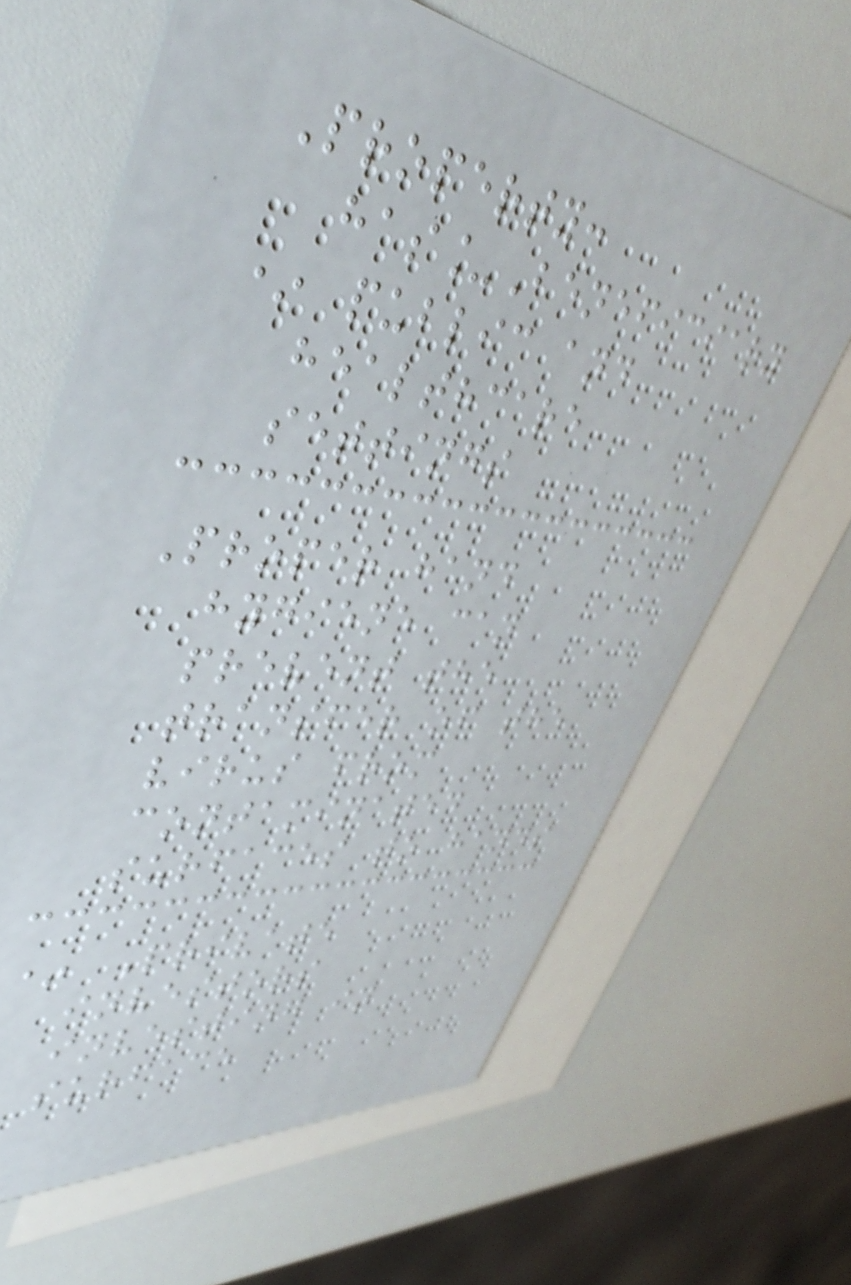Property:
has_Beneficiary
* public and
healthcare
settings
Proper hand
hygiene can
prevent the
transfer of the
virus from
contaminated
surfaces to hands
* Private
investors
investing in
surface
